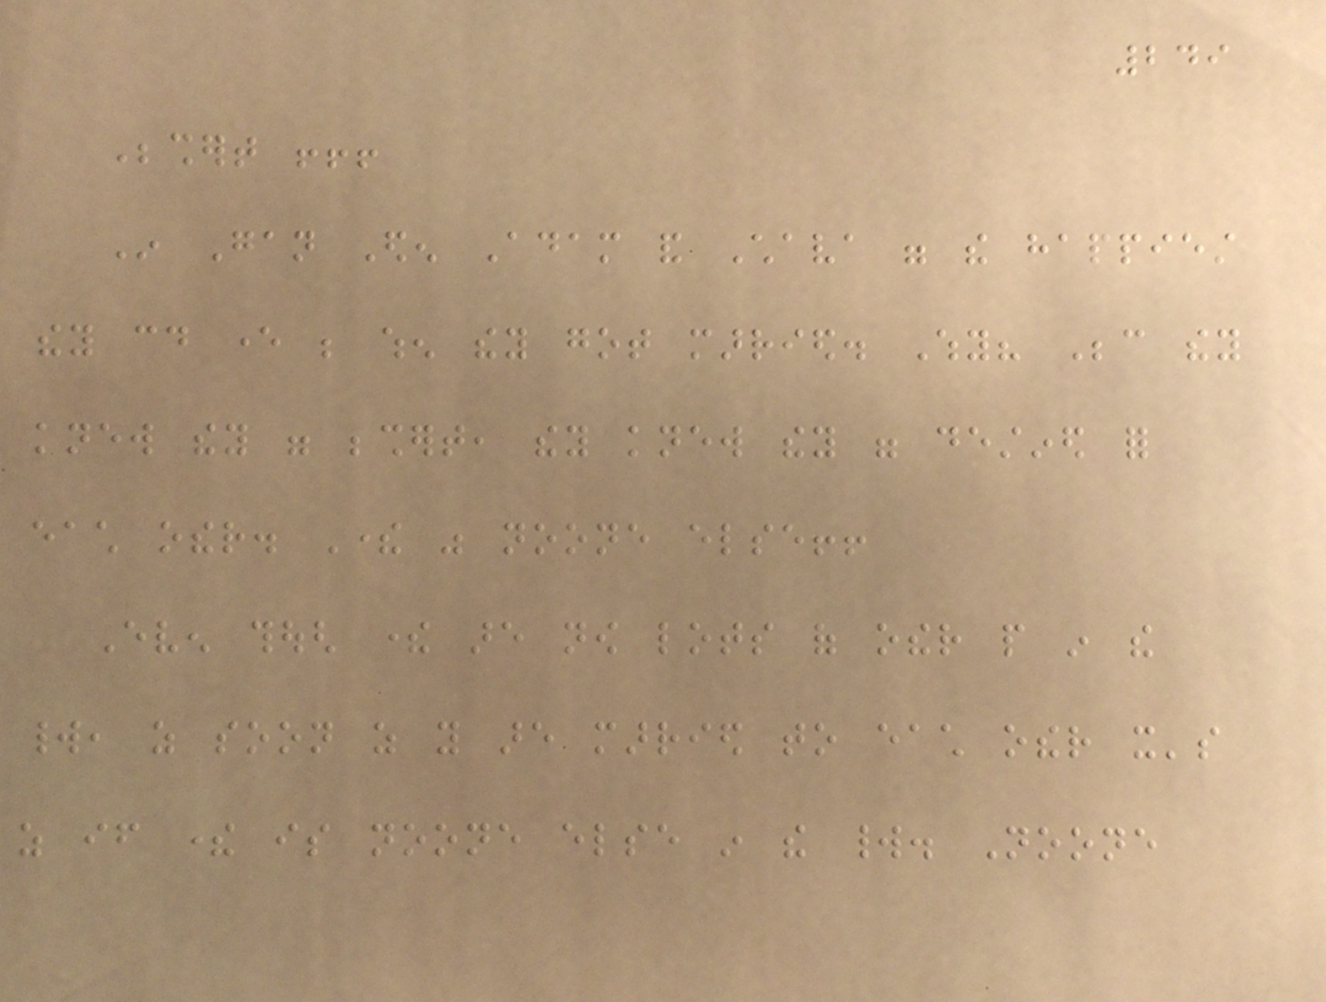249
Beshert !!!
In Gan Eden Adam and Chava were the happiest
they could ever be when they got married. Why? Because they
knew they were beshert, they knew they were destined for
each other. There was noone else!!
Even though there are now lots of other people in the
world, as soon as you are married to each other it's
as if there is noone else in the world. Noone
